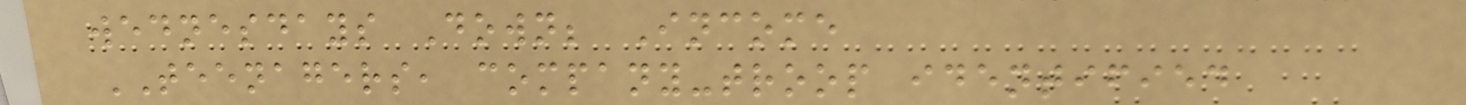wednesdays Down; Income
TEENAGERS, company-troop identified
